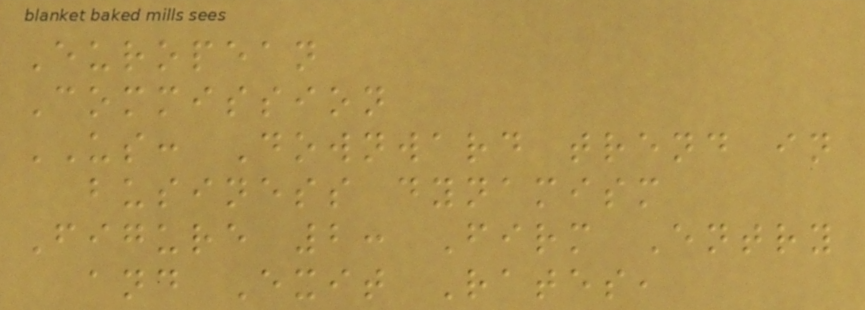European
Commission
US: Downward trend in
business dynamism
Figure 2: Firm Entry
and Exit Rates,
